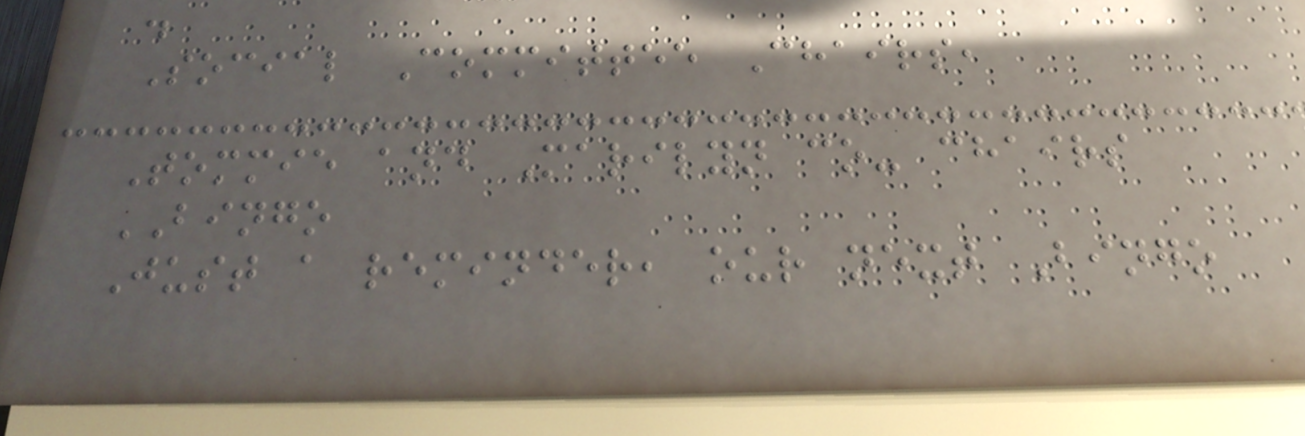.
Social Committee Chairs,
Tommie and Marilyn co- chairs
BINGO
Just a reminder, our next Bingo
